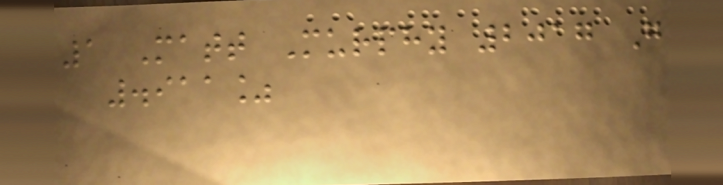1 Matt Murphy 2017 G
.911%
